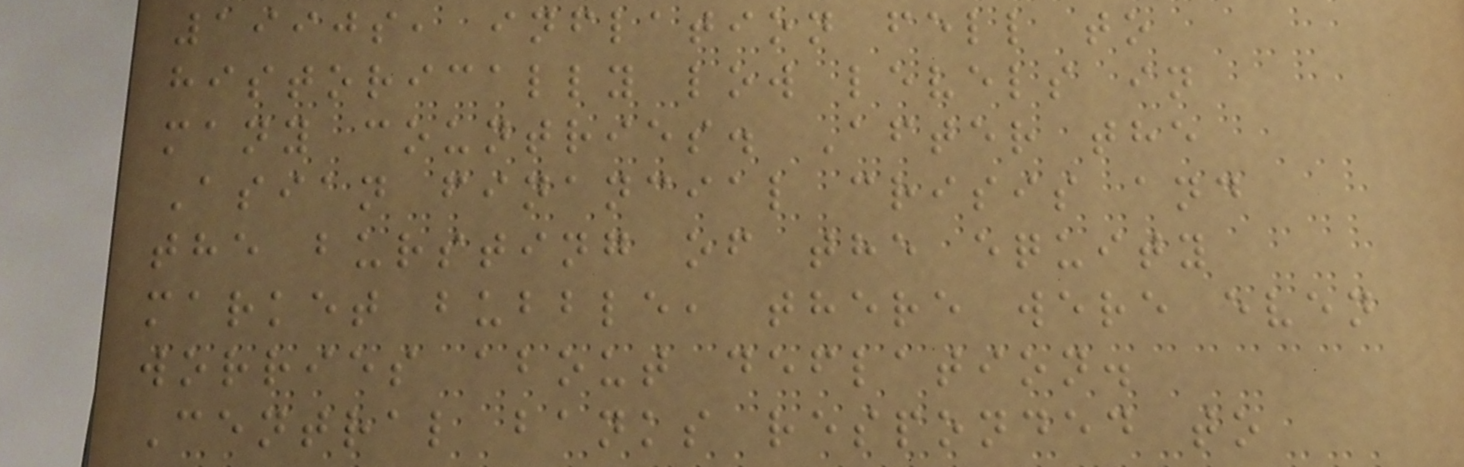1990s, inflation fell to
historically low levels in
many countries. After the
Asian financial crisis and
the bursting of the equity
market bubble, there were even
worries about deflation.
Central banks responded to
